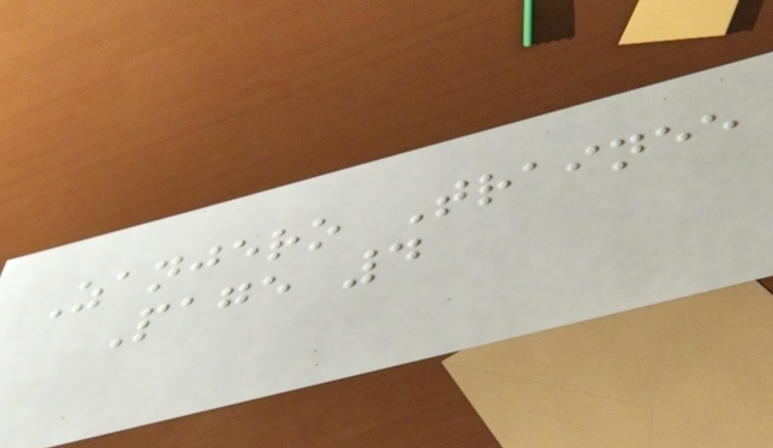Zanjero Trainee
Page 4
